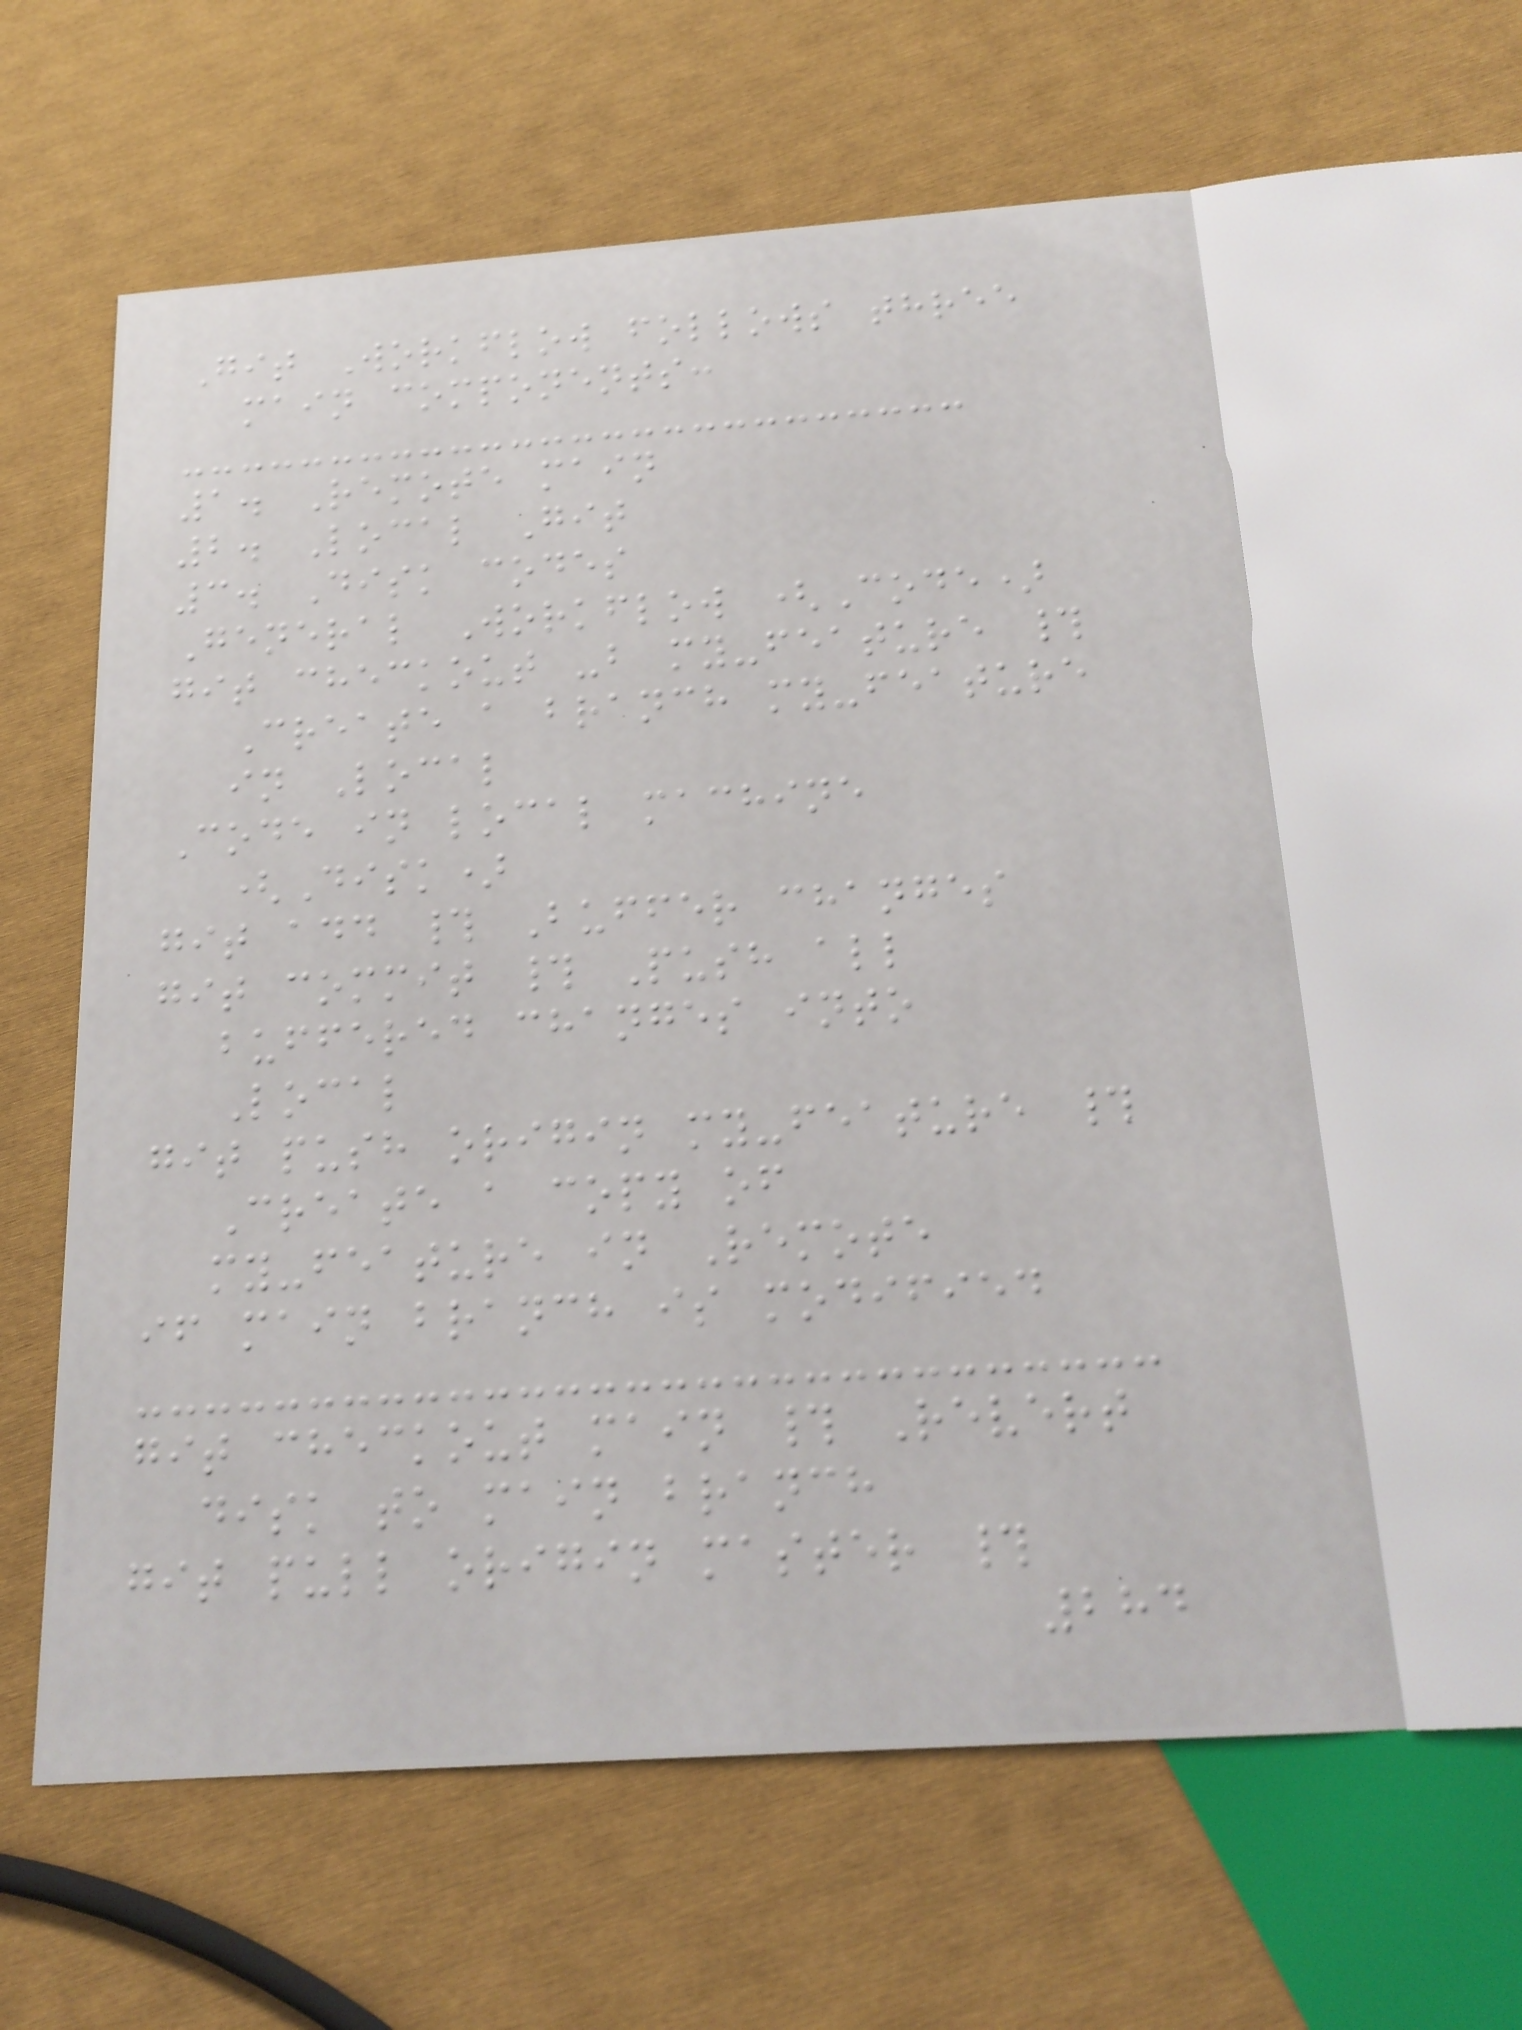Git Workflow follows three
main components:
1. Remote main
2. Local Git
3. Disk codes
General Workflow (Code)
git checkout -b my-feature #
Create a branch my-feature
in Local
Code in local machine
(Disk)
git add # Buffer changes
git commit # Push all
buffered changes into
Local
git push origin my-feature #
Create a copy of
my-feature in Remote
if main branch is modified
git checkout main # Revert
disk to main branch
git pull origin master #
284
